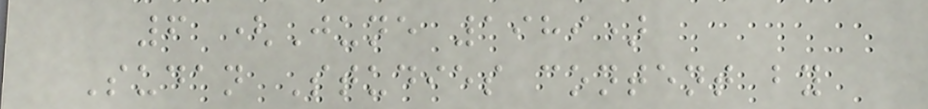6 (June 1989)
Sudan Studies content by
